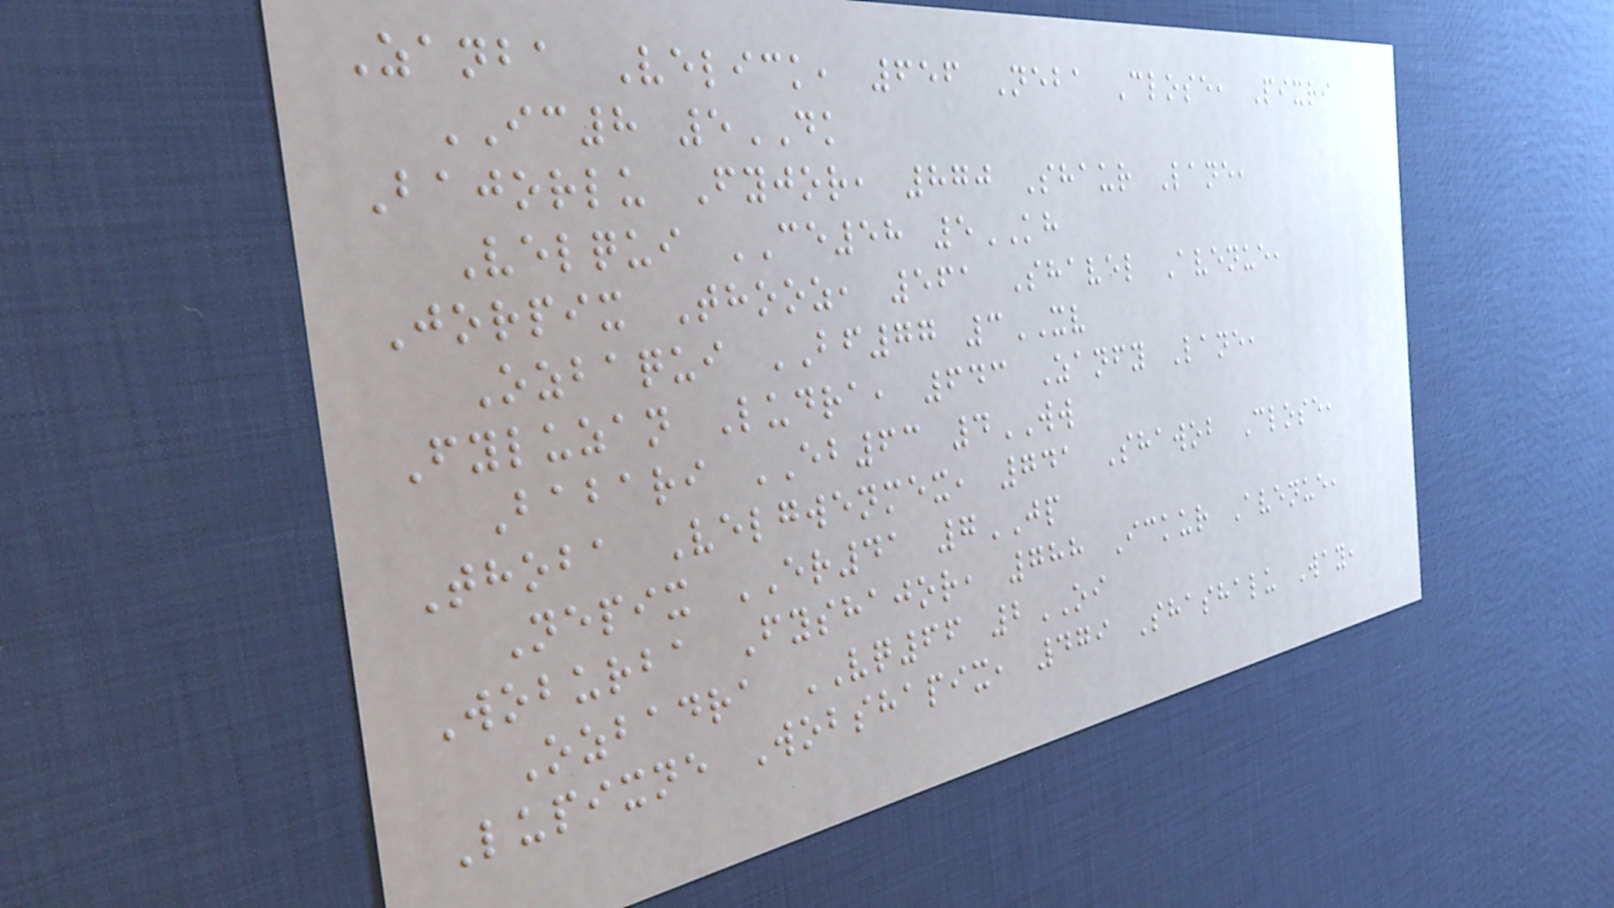Zanba Velick, 656 Neba Close, Pixri
IC8 5DK
Bajorlu Fyjor, 870 Shaur Lane,
Velqui CE58 5KH
Jorpix Thooz, 561 Shavel Avenue,
Ozbaqui BF77 3XV
Fyluzan Ludra, 643 Zanfy Lane,
Babari EB63 4WW
Thoba Velgwenmex, 741 Shawob Close,
Nepix ER41 7JP
Woburba Fyshajor, 788 Ickur Avenue,
Ozbadra VQ66 2OI
Lupixne Wobshapix, 479 Shashalu Way,
